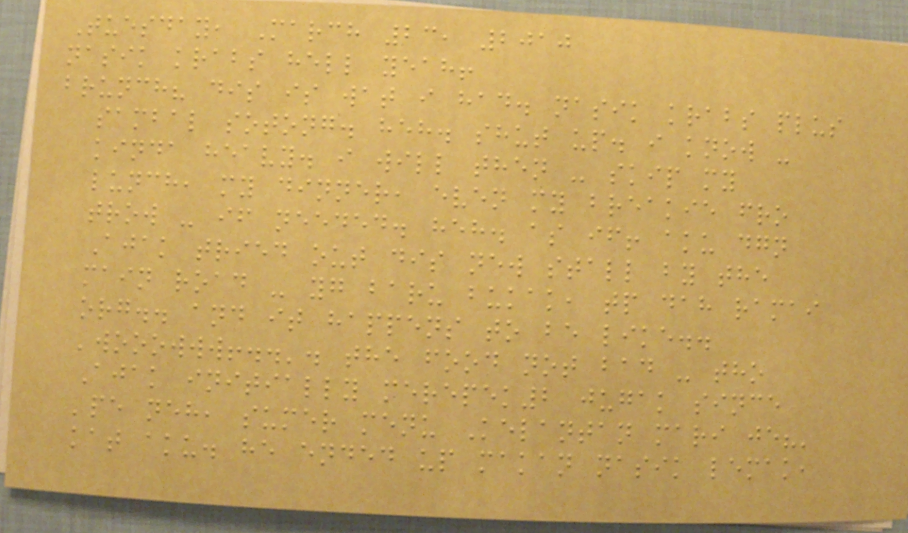Tuesday, March 23, 2010
nasik krabs hell yeah!
brunch? dis is wat i had. nasik krabs plus
sambal sotong. heh. shut up. i know -
kinda heavy. i will then - skip my
lunch, my dinner, even my breakie fro
trow - if needed. heh. as if! aku dgn
Ajak tried out dis new stall by the
main road - yg baru bukak, tp dah ramai
org.. and it happens to be like..
'wooowww!..'. the food not bad - tho
Ajak initially merepek2 jugak since
'pe neh, sumer menu Kelantan mari je?'
kat aku. he ended up makan nasik lemak,
